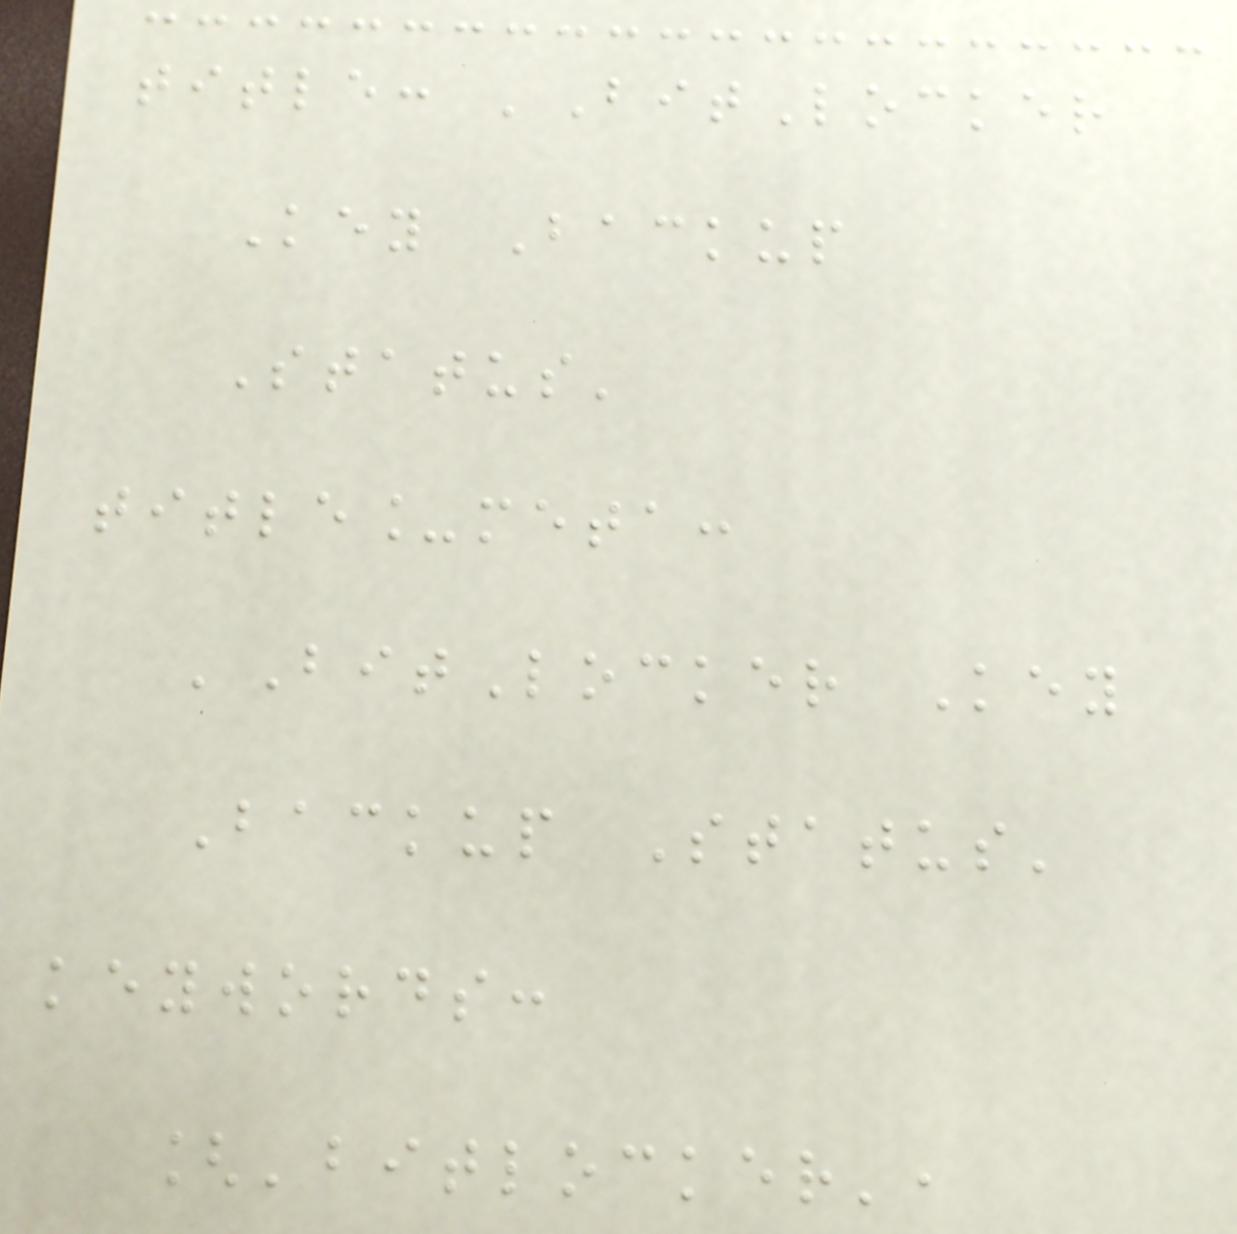title: 'BitLocker
Key Backup
Status'
title_meta:
'BitLocker Key
Backup Status'
keywords:
['bitlocker',
